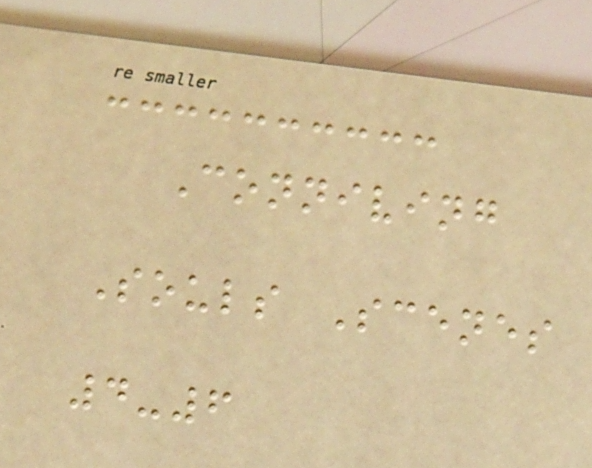Conniving
Souls Scenes
4-6
